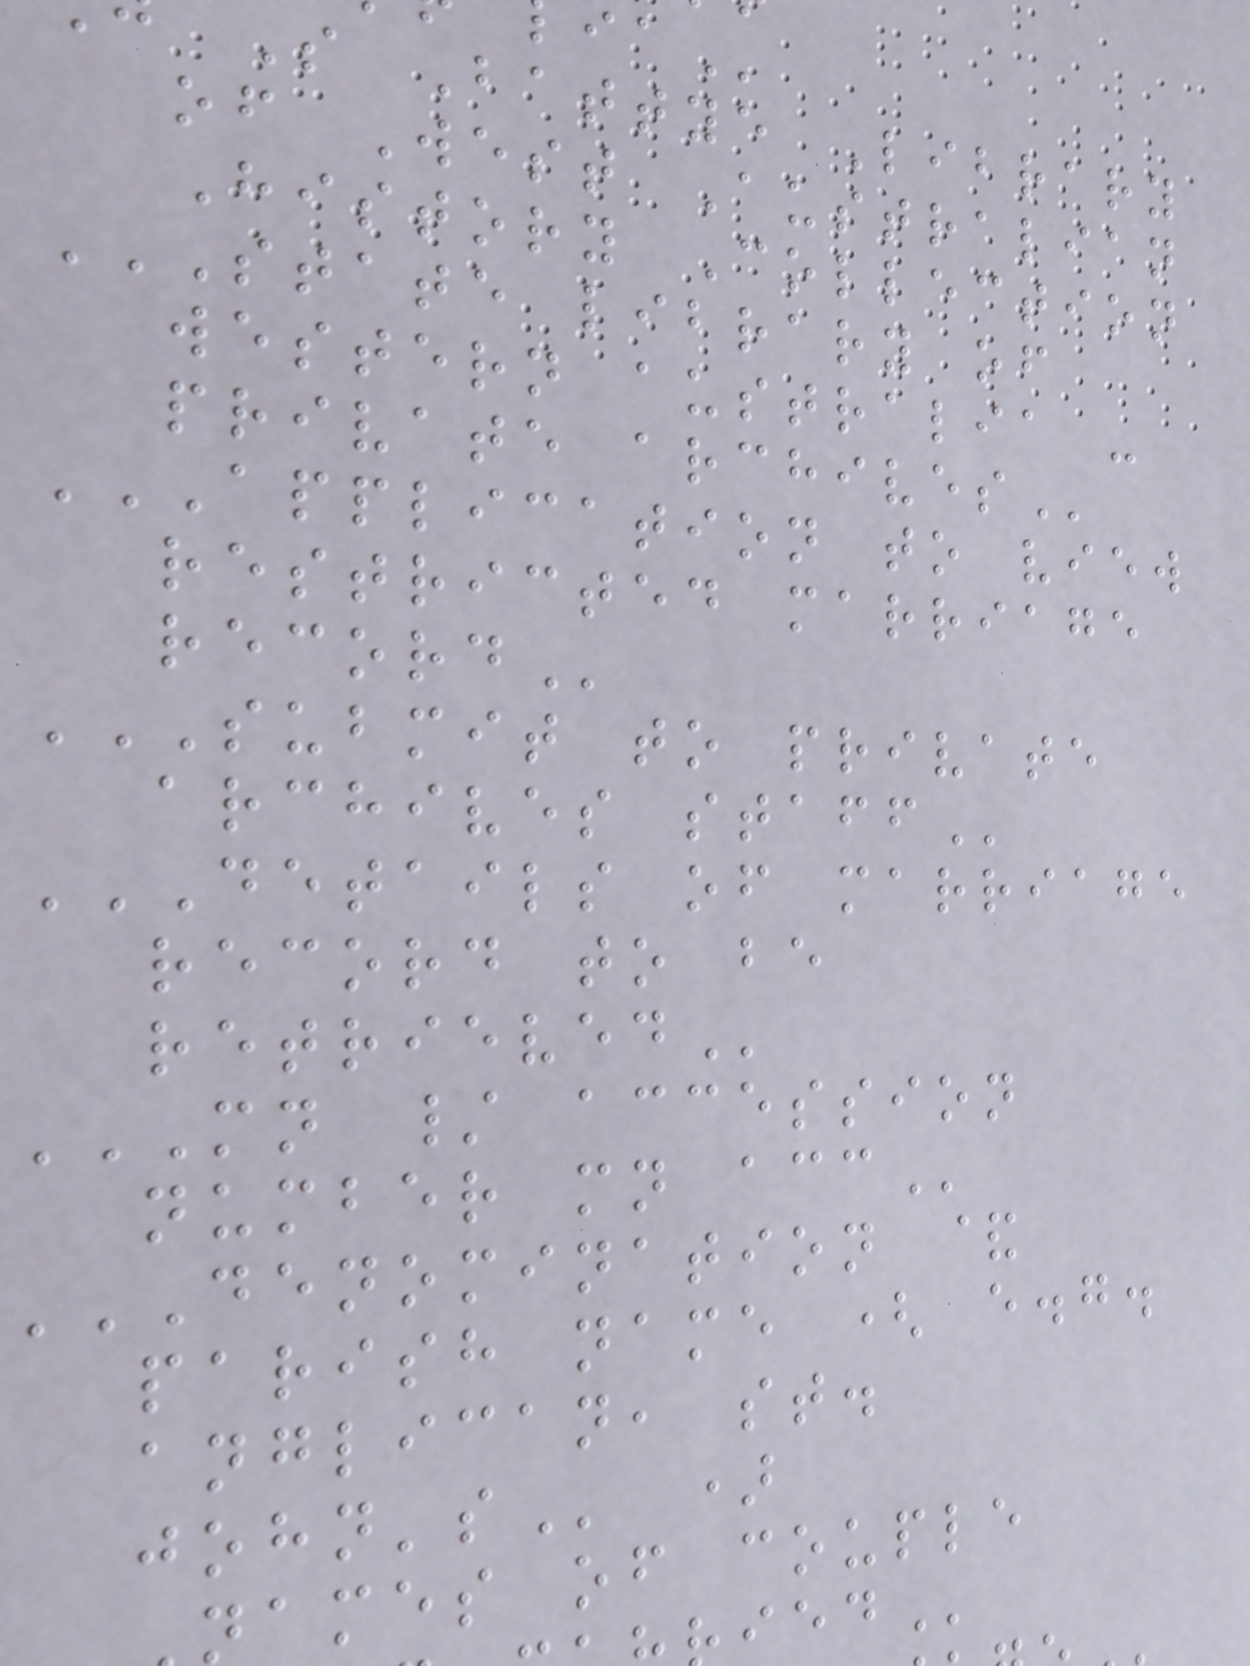S Battye Library
of West Australian
History Collection
STATE LIBRARY OF
western australia -
private
APPLICATION TO VIEW
restricted marriage
SUBMIT TO PRIVATE
archives
DETAILS OF MARRIAGE
record to be
MN / ACCESSION
number mn
DENOMINATION &
parish name ( e.g.
anglican, st.
ames of couple
